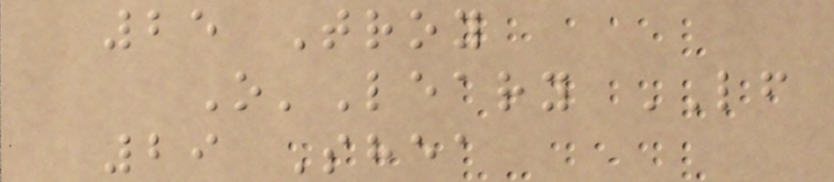25 Troy
O'Leary LF
29 Shea
